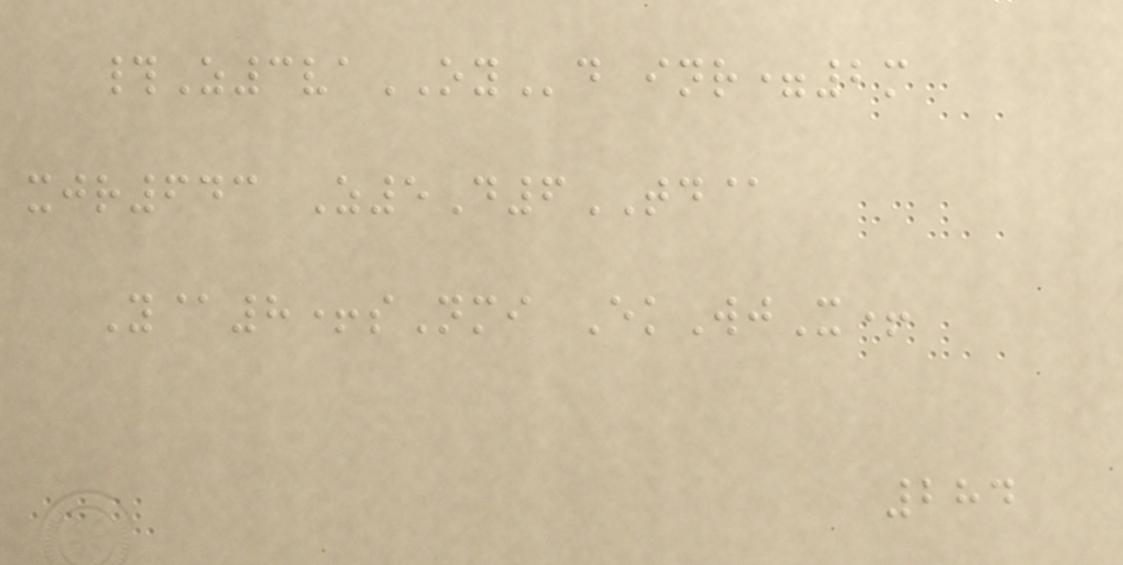#Z3vaOYd inr=2m
xjr643 Z5D6TD@
Y@8+sNmi EkWjX+
284
